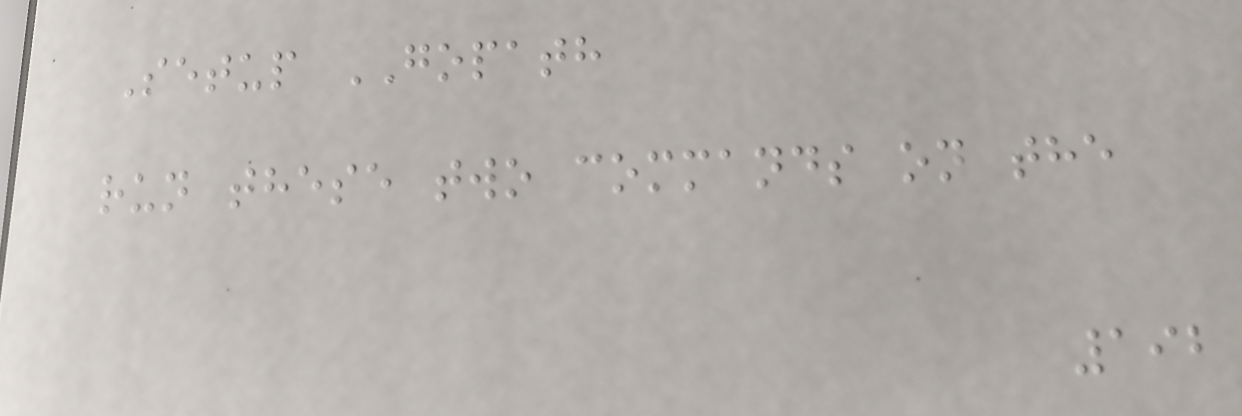Setup GOPATH
run these two commands on the
192
